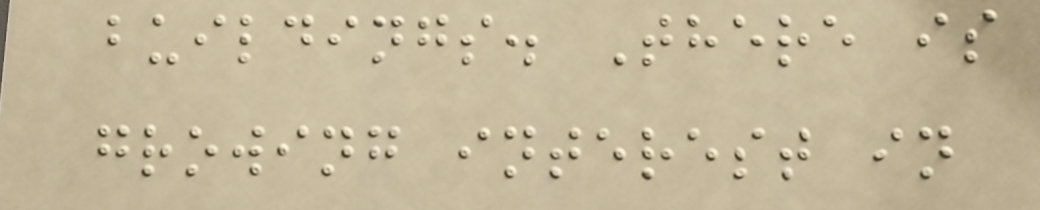buildings. There is
growing interest in
